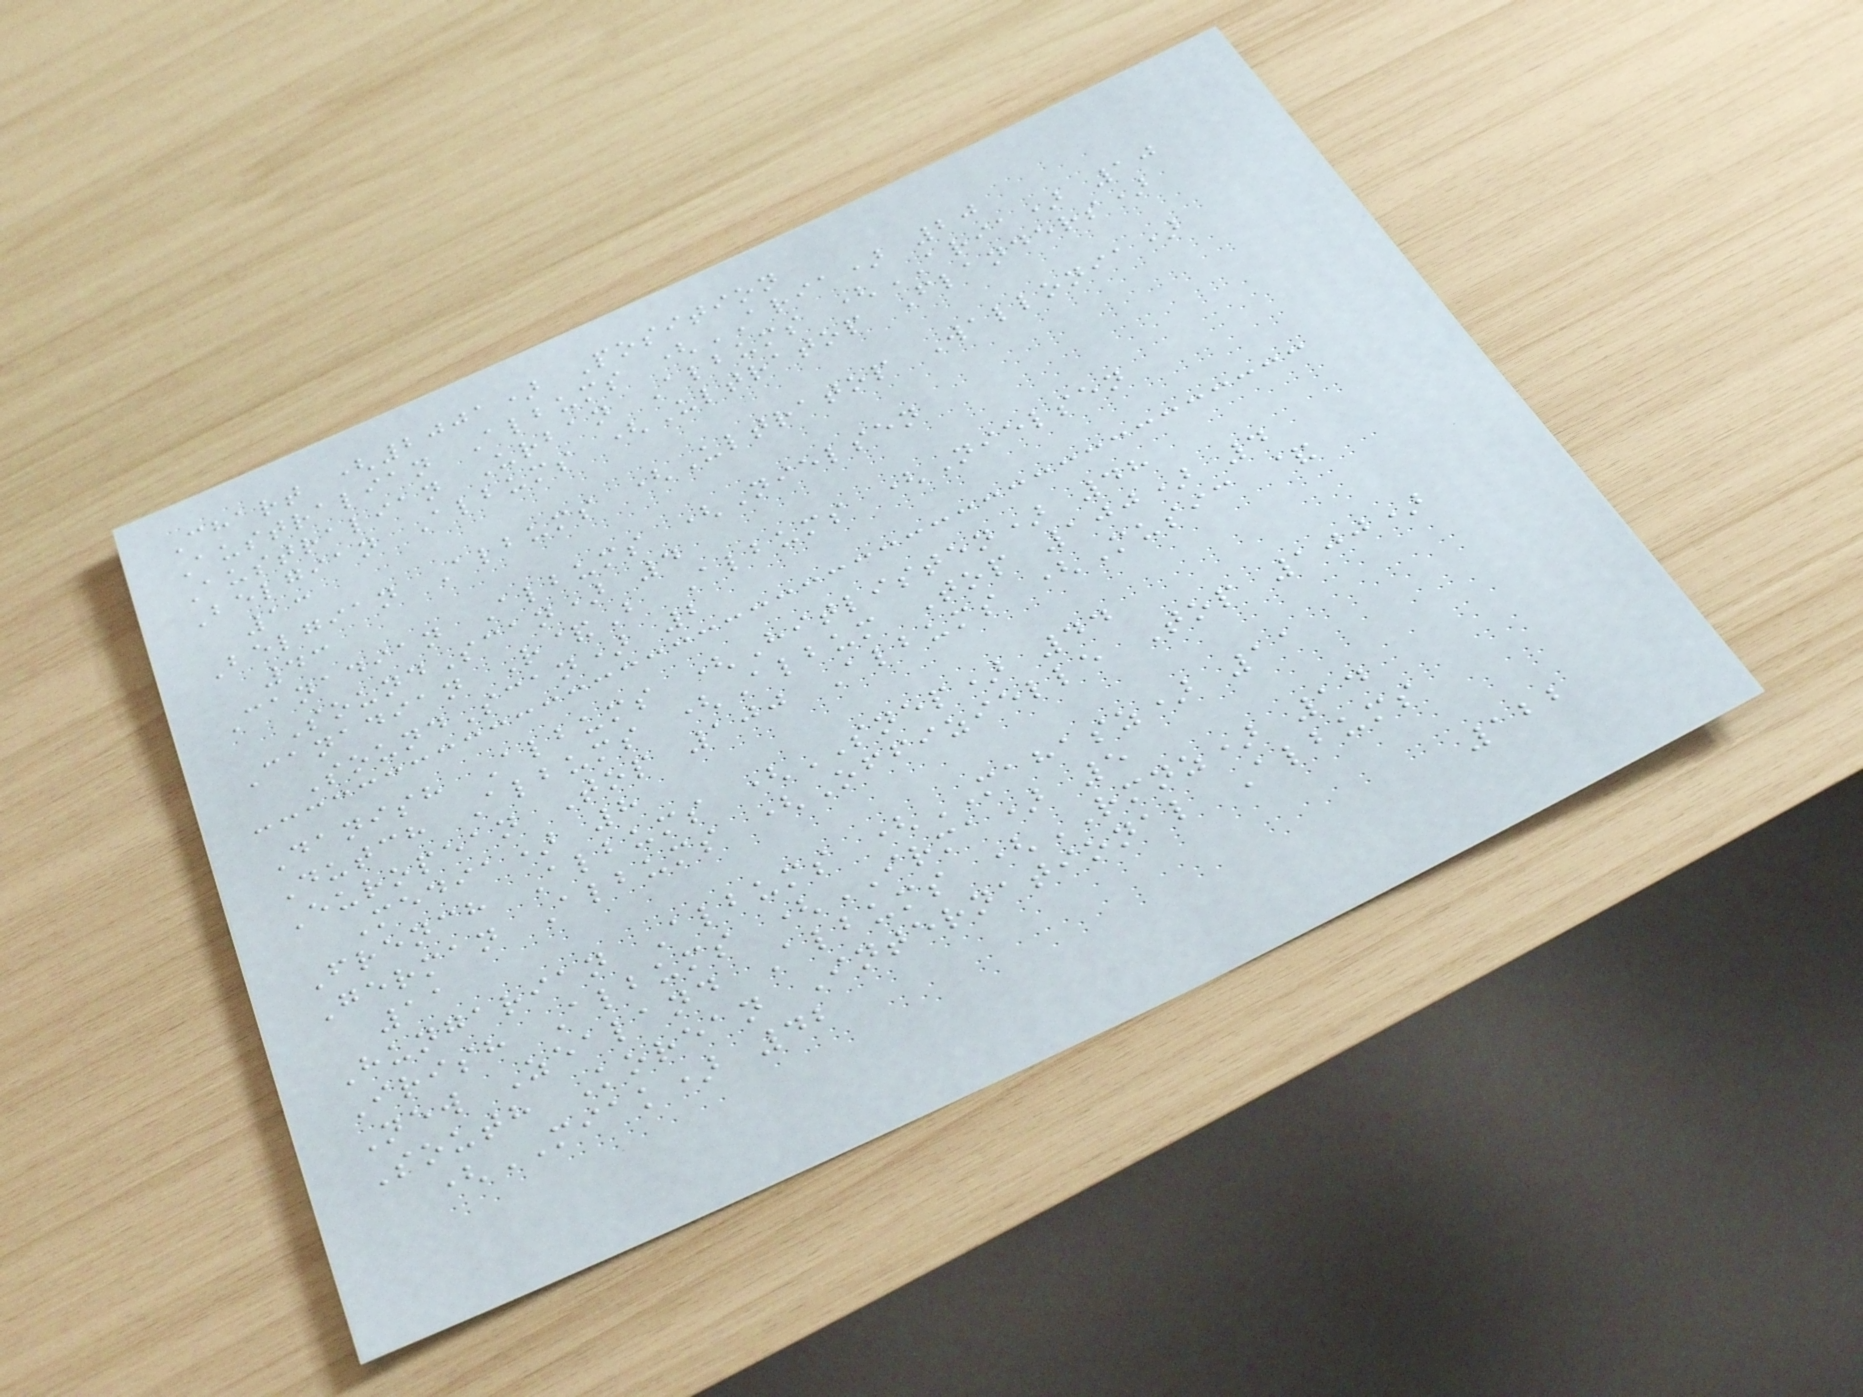Chart (2001) Position
Australian Albums (ARIA) 20
Australian Urban Albums (ARIA) 10
Belgian Albums (Ultratop Flanders)
13
Belgian Albums (Ultratop Wallonia)
43
Canadian Albums (Nielsen
SoundScan) 4
Canadian R&B Albums (Nielsen
SoundScan) 2
Danish Albums (Hitlisten) 48
Dutch Albums (Album Top 100) 4
European Top 100 Albums (Music &
Media) 8
French Albums (SNEP) 44
German Albums (Offizielle Top 100)
11
Hungarian Albums (MAHASZ) 11
Irish Albums (IRMA) 5
New Zealand Albums (RMNZ) 14
South Korean International Albums
(MIAK) 42
122
